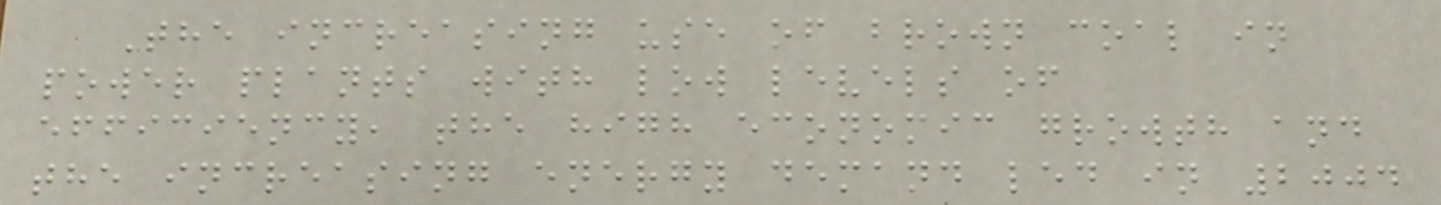The increasing use of brown coal in
power plants with low levels of
efficiency, the high economic growth and
the increasing energy demand led in 2004
